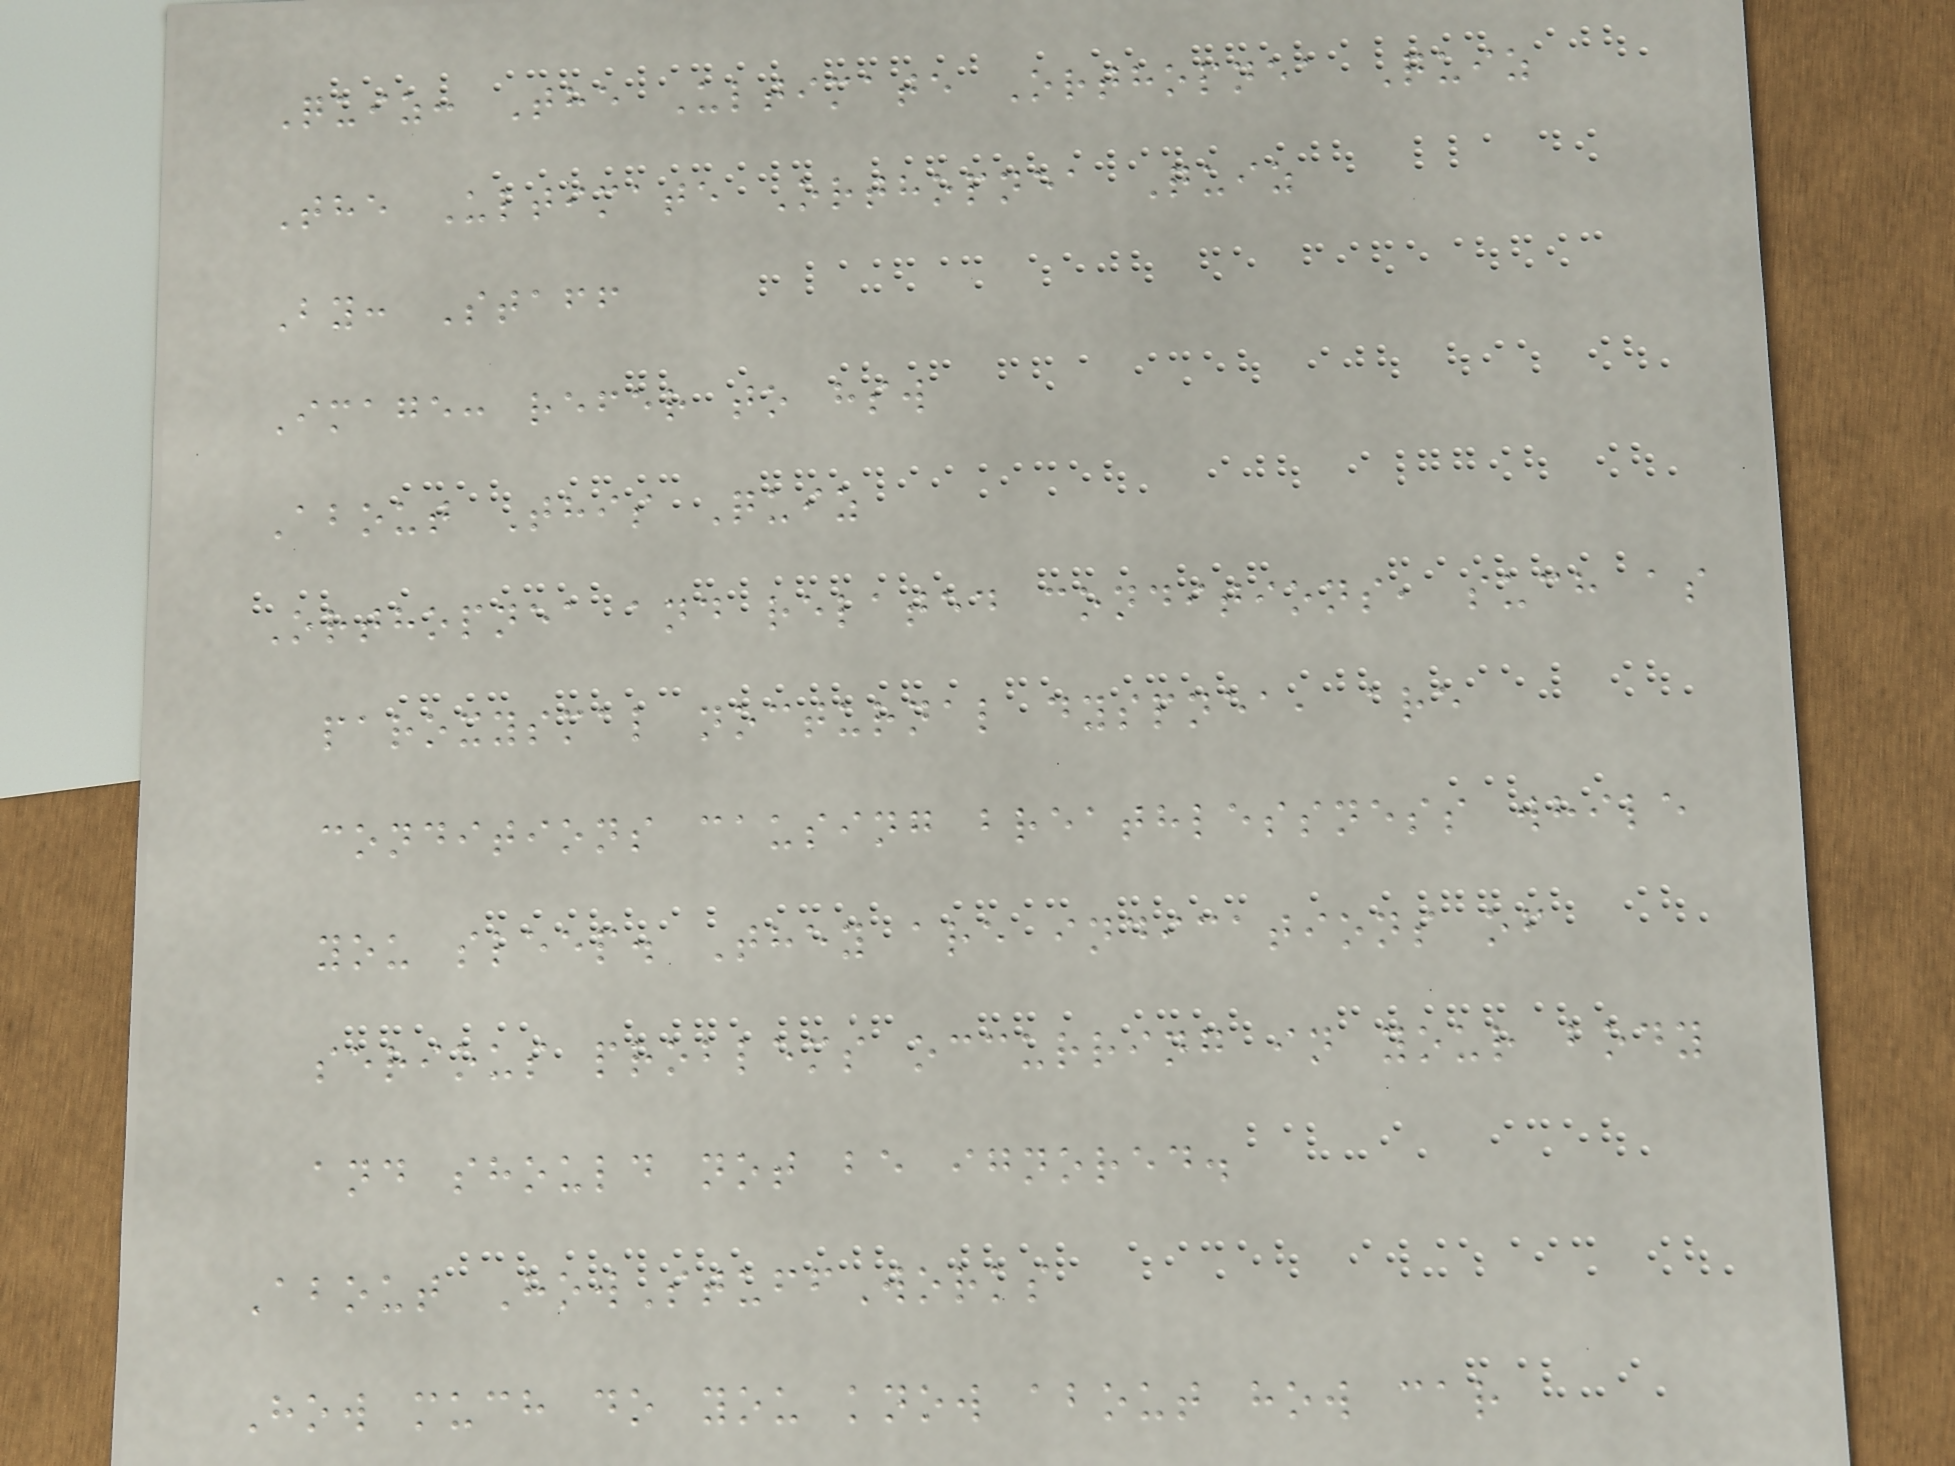Quiz: The Ultimate Orthopnea Quiz
The Ultimate Orthopnea Quiz
By: Staff
Image: refer to hsw
About This Quiz
Orthopnea and related conditions, such as
paroxysmal nocturnal dyspnea, are
conditions causing breathlessness while
you sleep. They are indications of
serious problems occurring in your body
and should not be ignored.
About HowStuffWorks
How much do you know about how car
